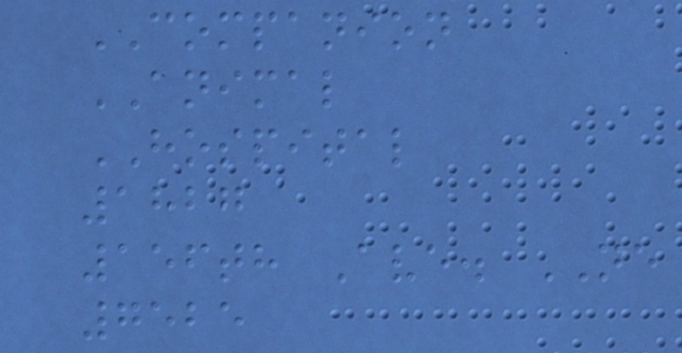COMPANION
ANIMAL
HOSPITAL
1827
156th Ave. NE
7525
